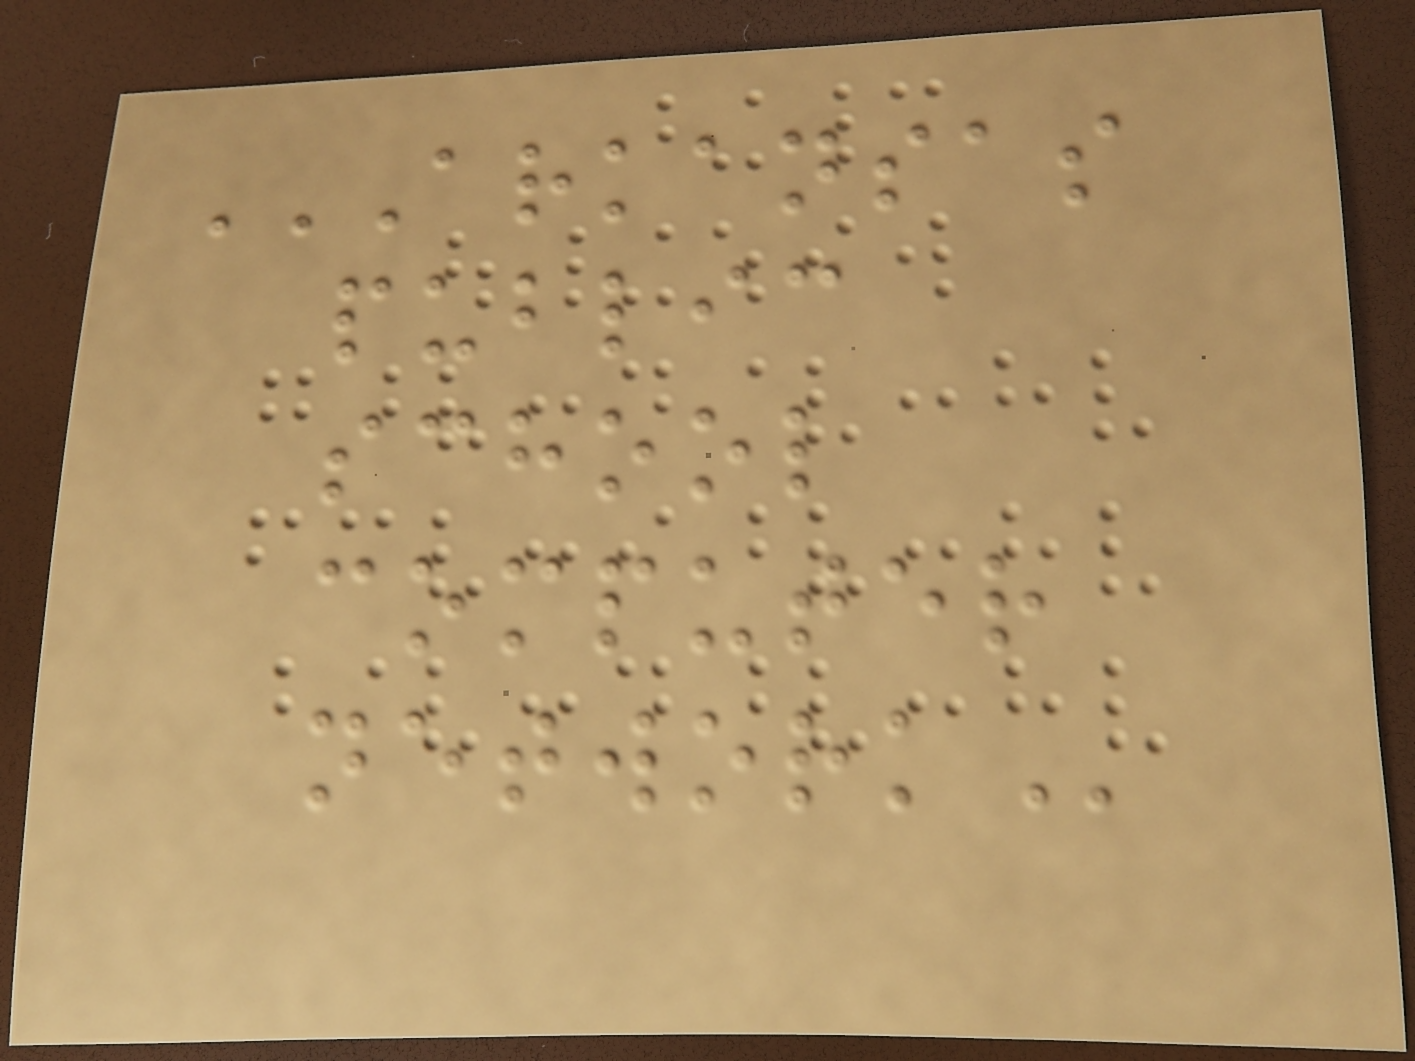ARKANSAS
PUBLIC
SCHOOL
COMPUTER
NETWORK
